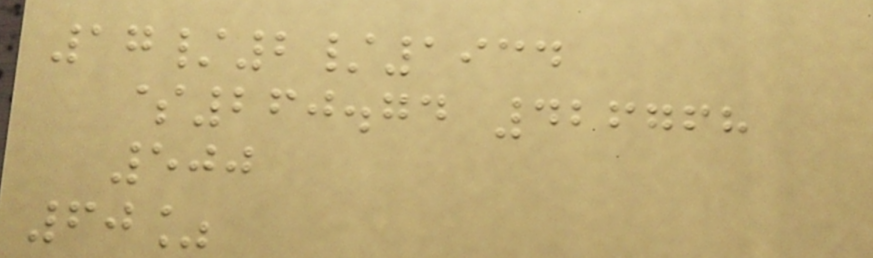17/2/1934
$260.74 426768
500
60%
